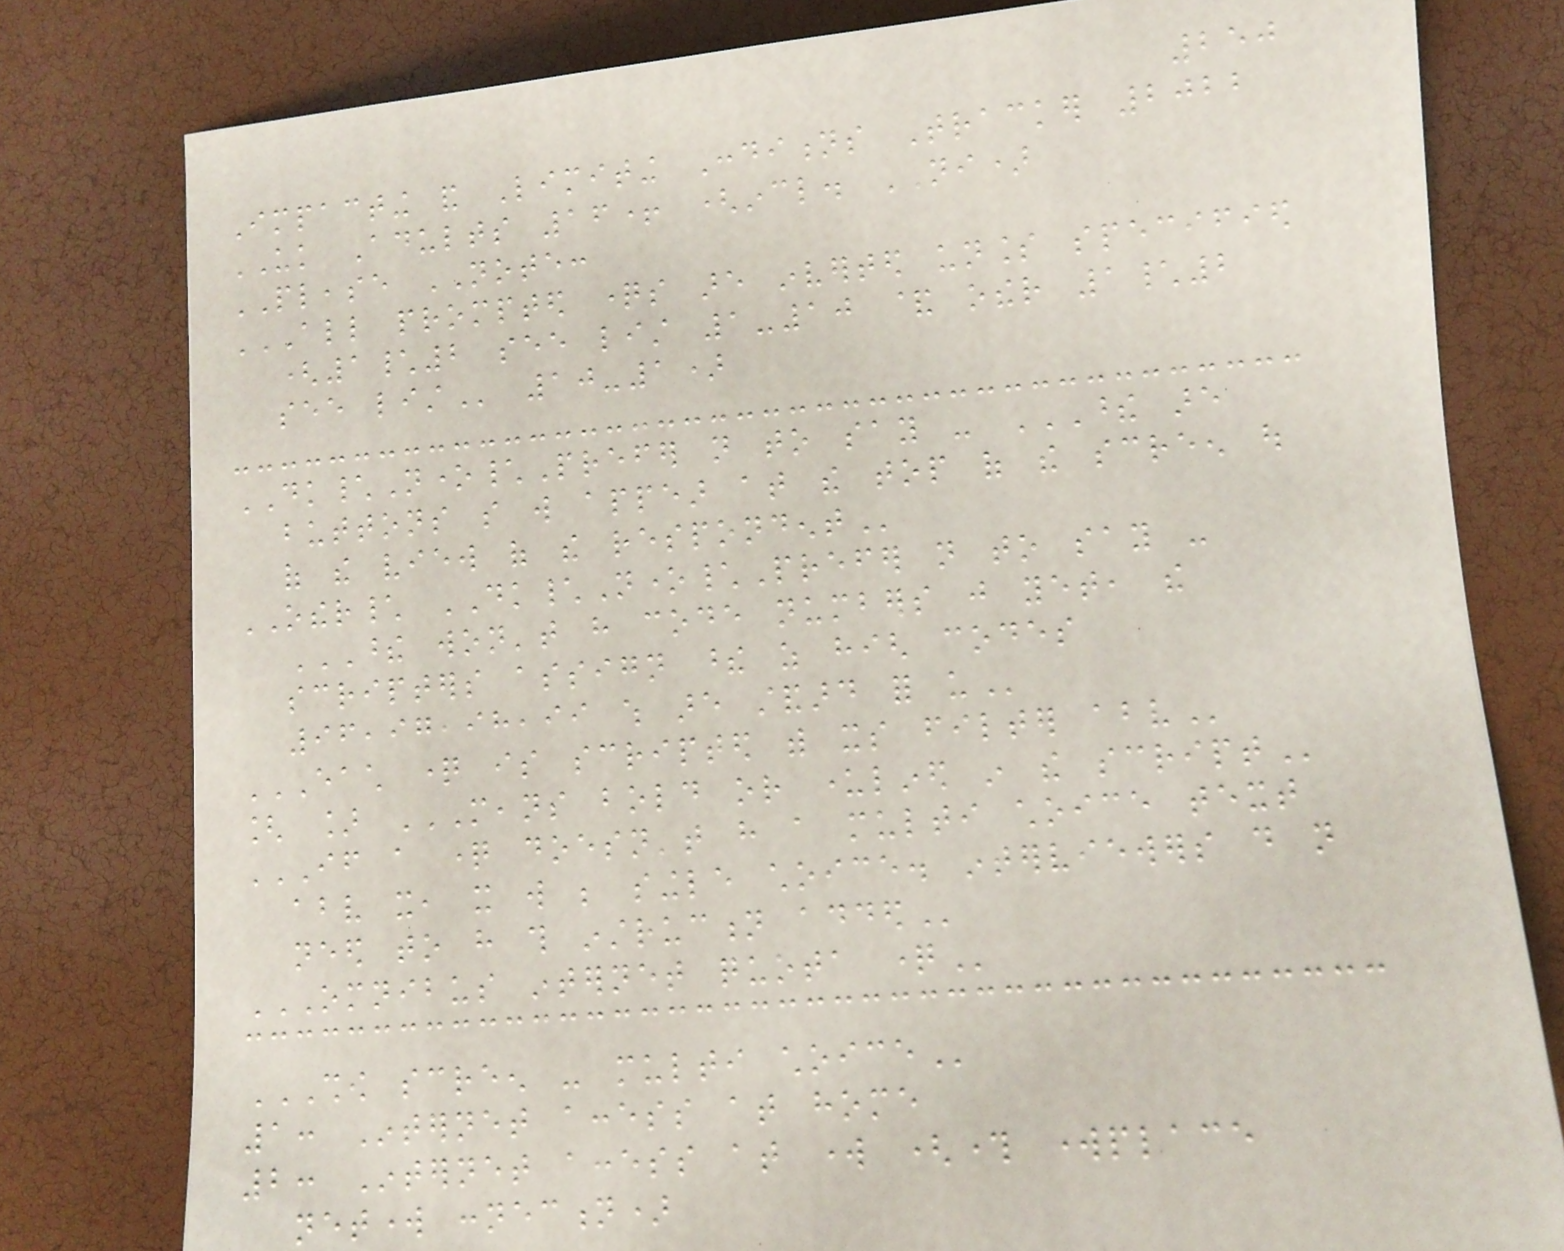250
Impacting and Limiting Conditions Tracker 2022
UK Adults 16+ (incl. NI)
PLEASE NOTE:
ALL PROMPTED QUESTIONS ARE INVERTED UNLESS SPECIFIED
(1\2 SEE LIST 1-10 & OTHER 1\2
SEE LIST 10-1)
DK\None\Prefer not to say - THESE ARE
BUTTONS SO WILL APPEAR AT THE TOP OF THE SCREEN OUT
OF THE VIEW OF THE RESPONDENT
OTHER\ DK\None\Prefer not to say -
THESE WON'T HAVE CODE NUMBERS JUST YET, THE
SCRIPTERS ASSIGN THESE AS HIGH CODES
96,97,98,99 WHICH ARE STANDARD FOR US
EACH QUESTION IS SCRIPTED WITH ITS FILTER ABOVE
[ ] MEANS BOLD OR UNDERLINED IN THE SCRIPT
IF A QUESTION DOESN'T HAVE A MULTI CHOICE TEXT
ABOVE IT, IT WILL BE SINGLE CHOICE. INTERVIEWERS DO NOT
NEED TO HAVE THIS INSTRUCTION ADDED
OMNIBUS INTERNET QUOTA QUESTION
SHOW SCREEN - MULTI CHOICE
1: Internet access at home
2: Internet access at work (through workplace
network connection)
